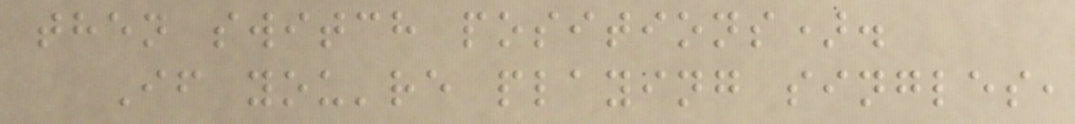then switch positions).
If you're playing singles,
